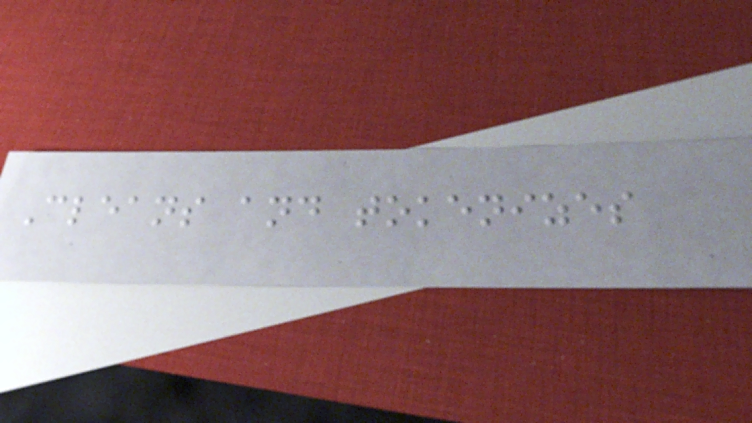Cleans and tokenizes
